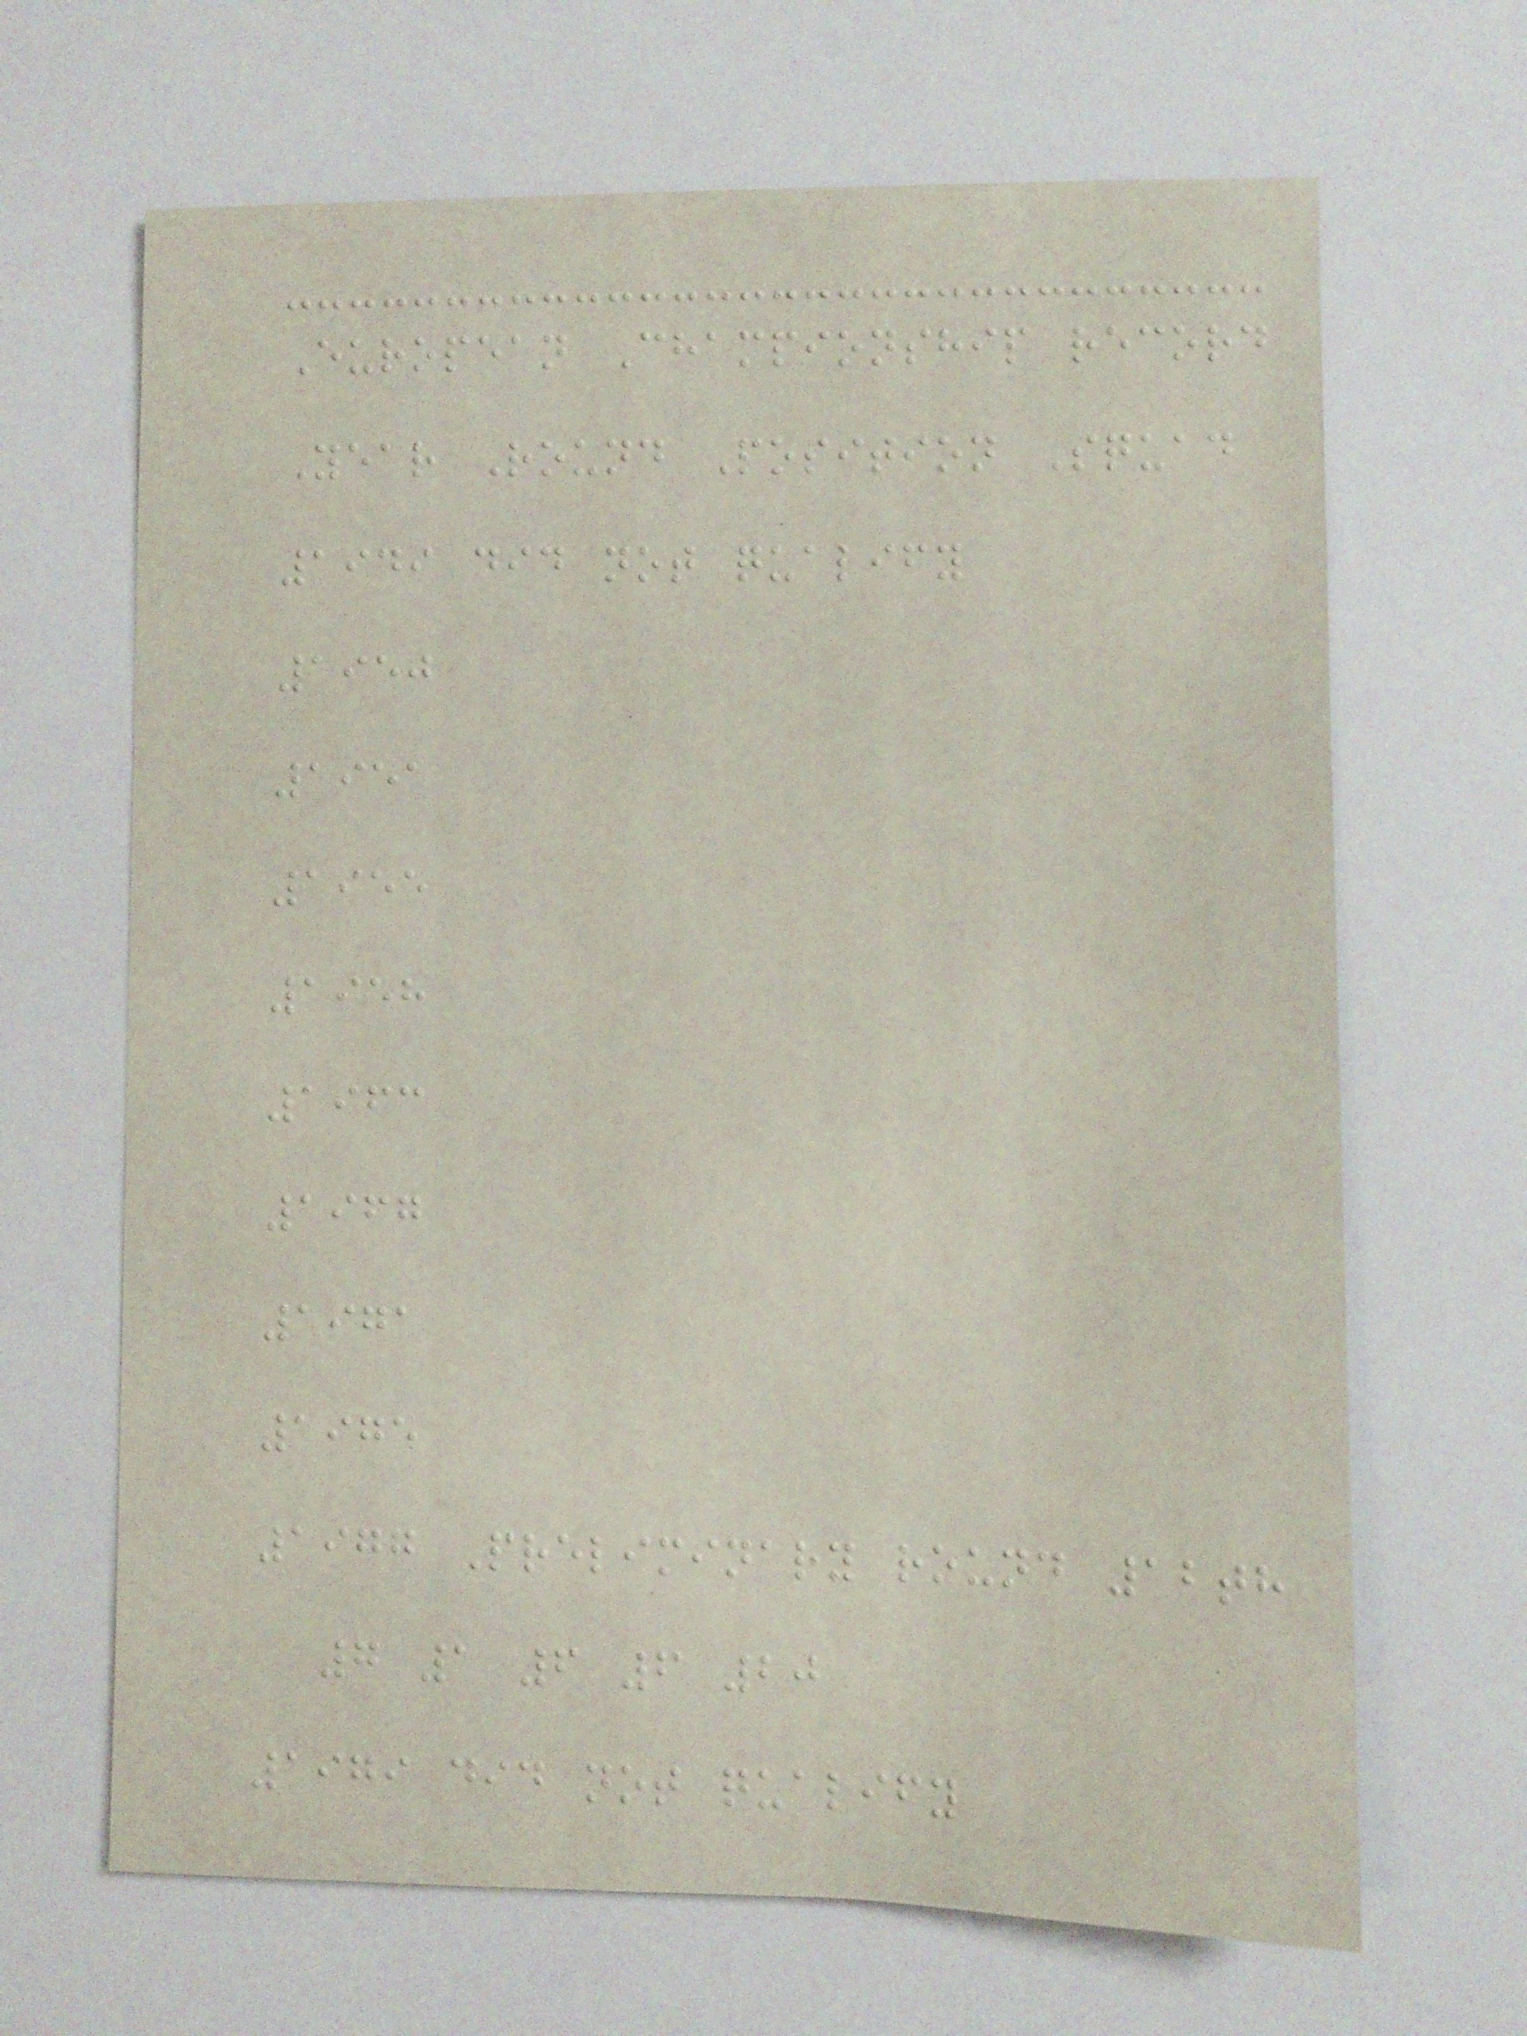European Championship record
Year Round Position Squad
1949 did not qualify
1950
1951
1955
1958
1963
1967
1971
1975
1977 Preliminary round 12th
7 1 6 6 20
1979 did not qualify
